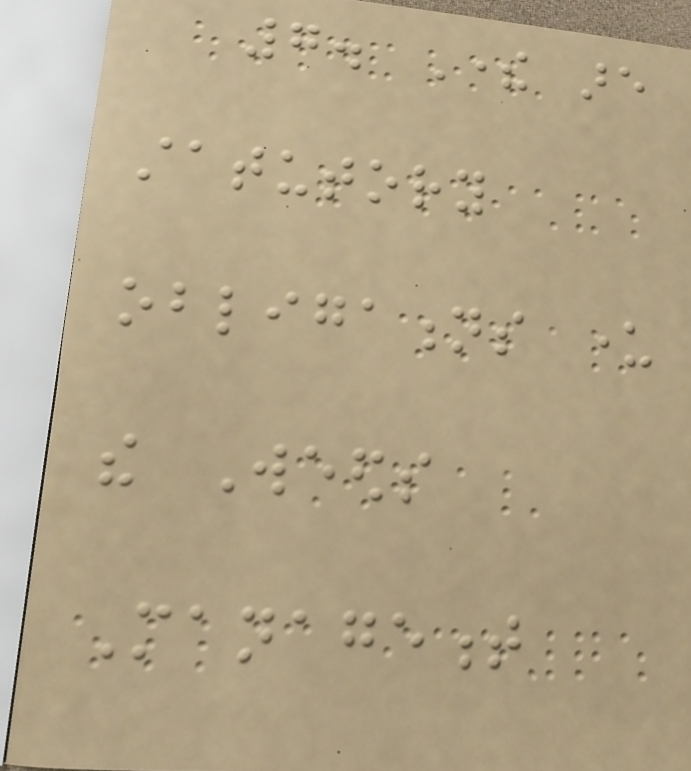7. There are
statutory
obligations under
the Weeds
Management
